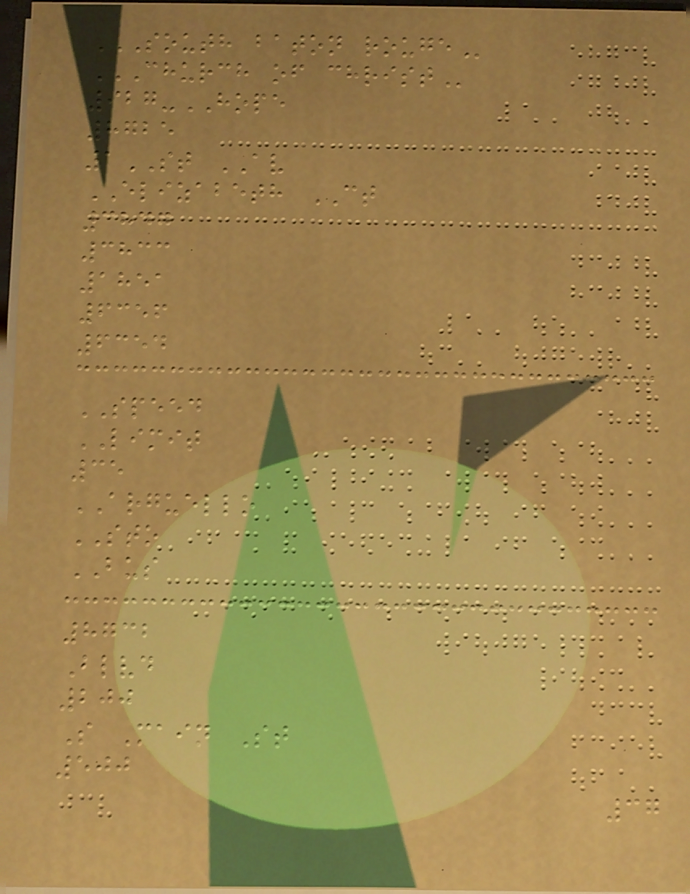SOUTH BATON ROUGE
CHURCH OF CHRIST
927-HOPE
8725
1ST AV
ELIZABETH CT
3847
3833
1851
6356
6354
SPEED
LIMIT
35
ARGUELLO
STO
BUS
8732
Blvd
200
S Main St
500
37
